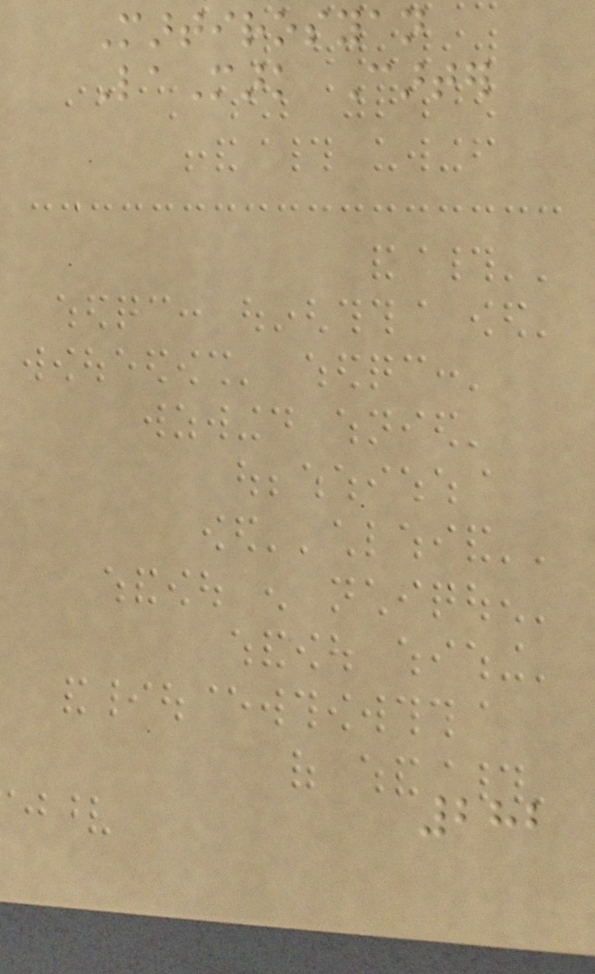Martirosyan
LaMark Carter
282
